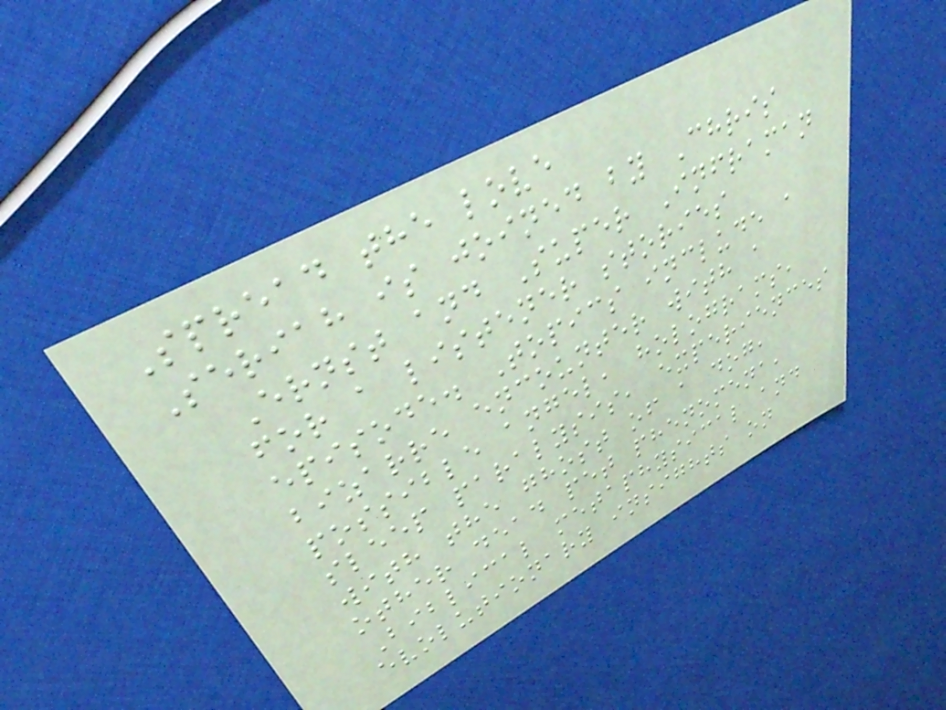Spread the love
Seriah is joined by Chris
Ernst and Super Inframan
for a listener stories
episode. Topics include a
bizarre encounter with a
possible angel, holograms,
sleep paralysis, experiences
with the ghost of a dog,
other dead pet phenomena,
Biblical metaphysical and
evolutionary insights on
